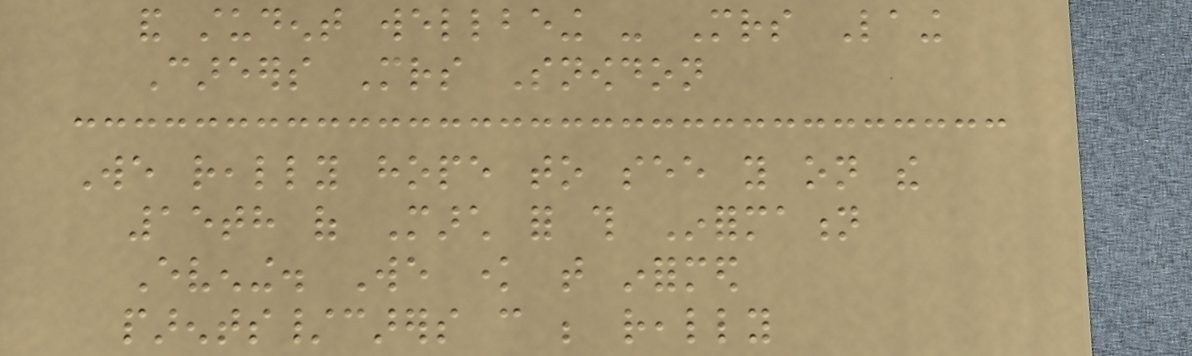and student wellbeing - Mrs Laing
Careers Mrs Snowdon
We really hope to see you on the
15th of March for this Information
Evening. We know that informed
parents/carers can be really
